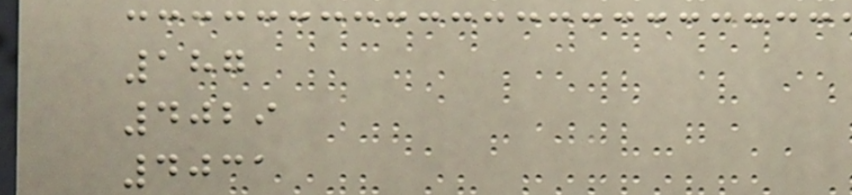187
4029
4031
